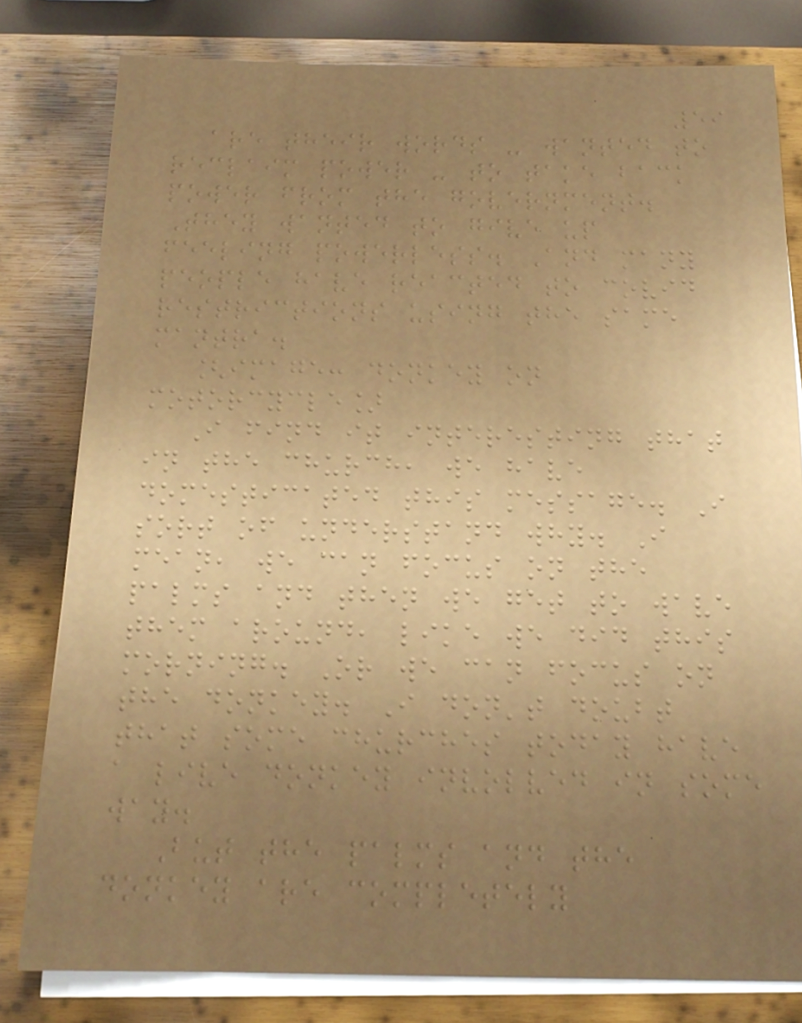59
are their words - wanted to
reclaim power - to take back
power from the government.
They wanted to give up
feeling powerless. And many
people have reacted to covid
restrictions using the same
mantra.
[image: donkey on
motorcycle]
I find it interesting that
in the church, we have
domesticated this message. I
sort of understand why. I
mean, we can focus on the
palms and then we get to wave
them around, like we did this
morning. Or we can focus on
the donkey. I don't doubt
that some churches today have
a live donkey involved in some
way.
But the palms and the
donkey are completely
